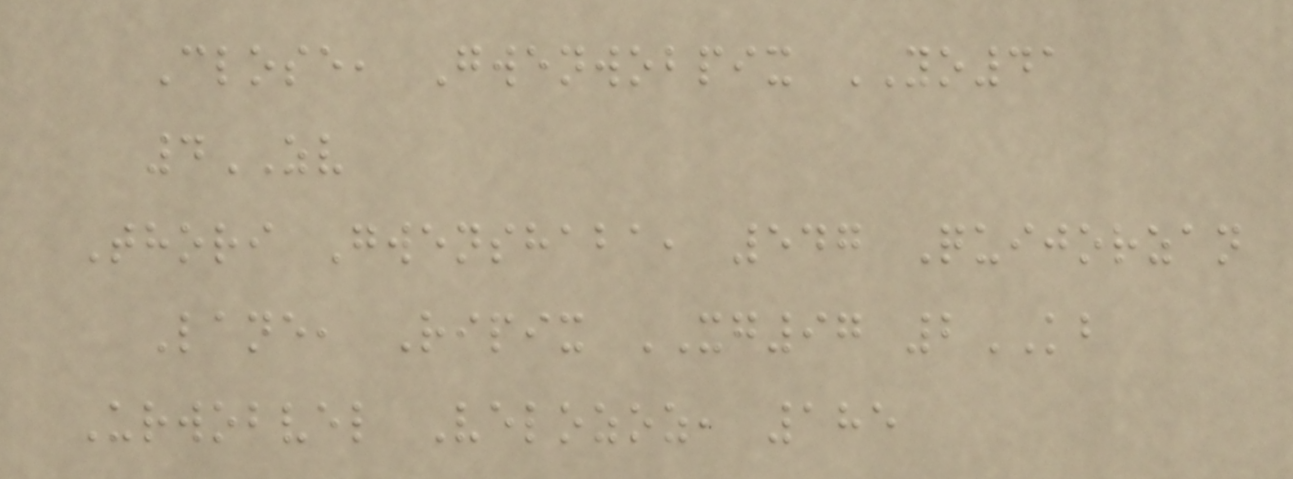Close, Gwenwobpix YO41
4ZV
Thori Gwenshaba, 547 Quijorzan
Lane, Ripix XG97 2KB
Urwobvel Velozoz, 185
